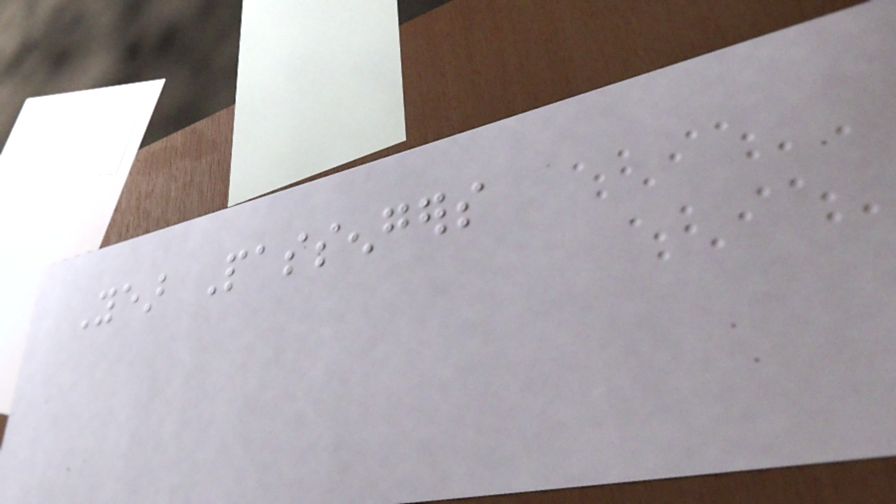Year Passengers
